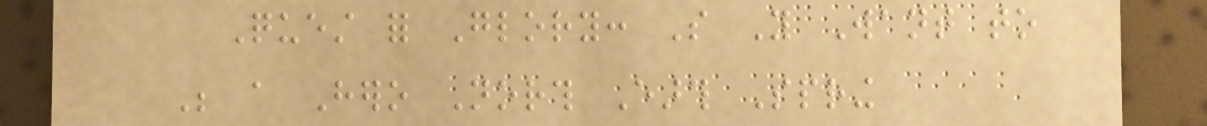Quest for Glory: So You Want to
Be a Hero North Earth Spring
